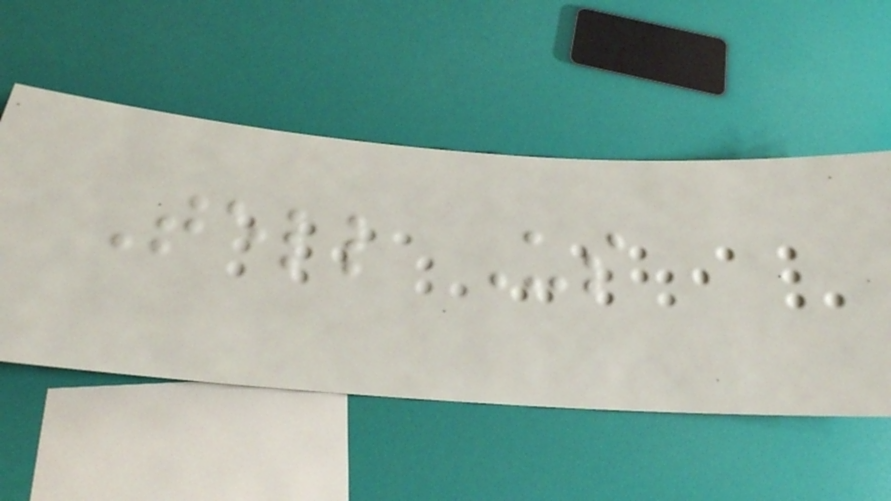Tell Us
